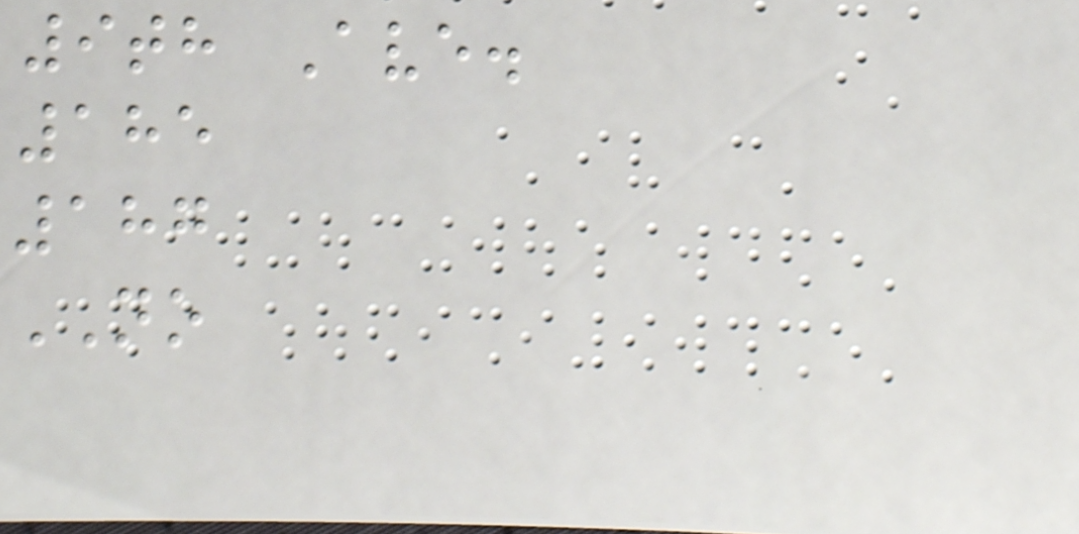9th Ave.
185
187
NO
